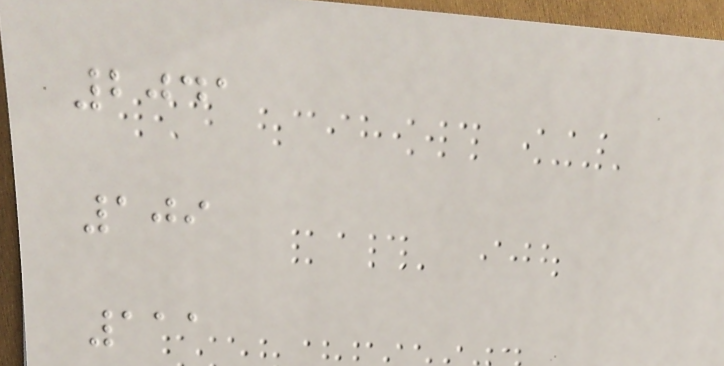2041
109
111
